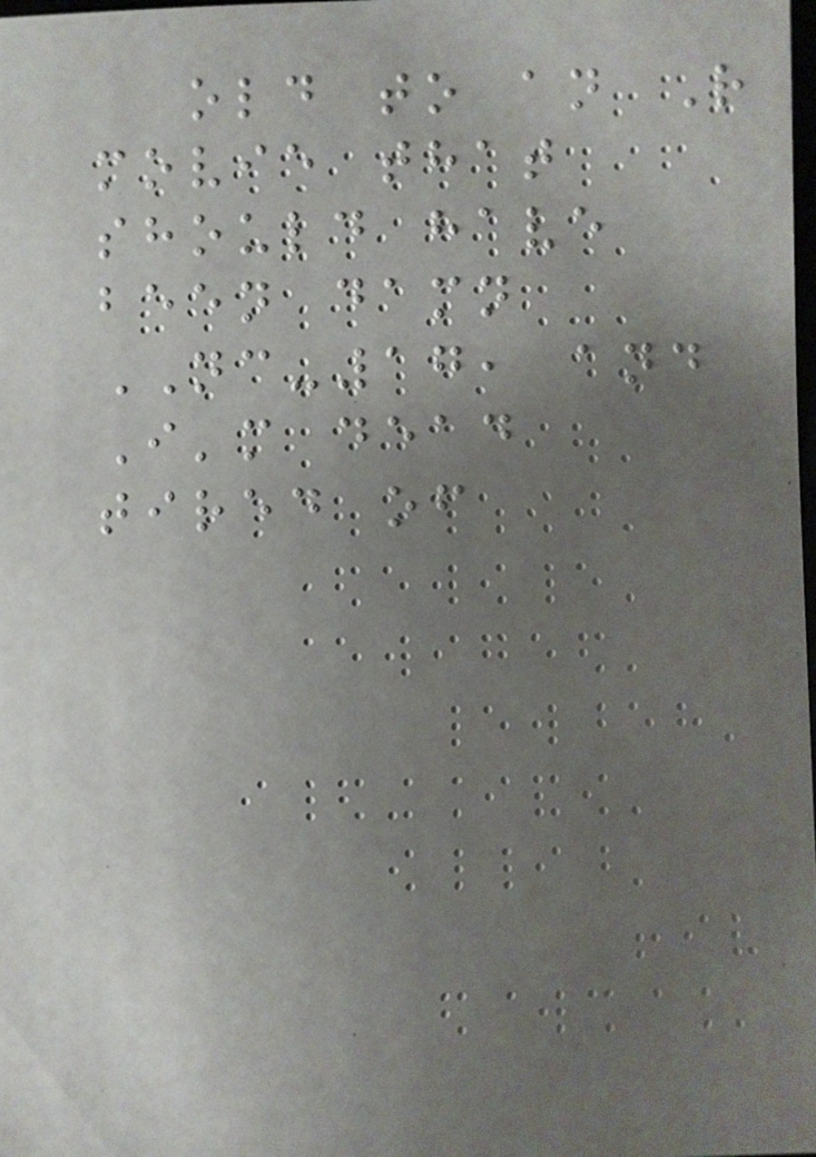old to an R
movie that
should have
been damn
NC-17, and
I'm dead
tired of
